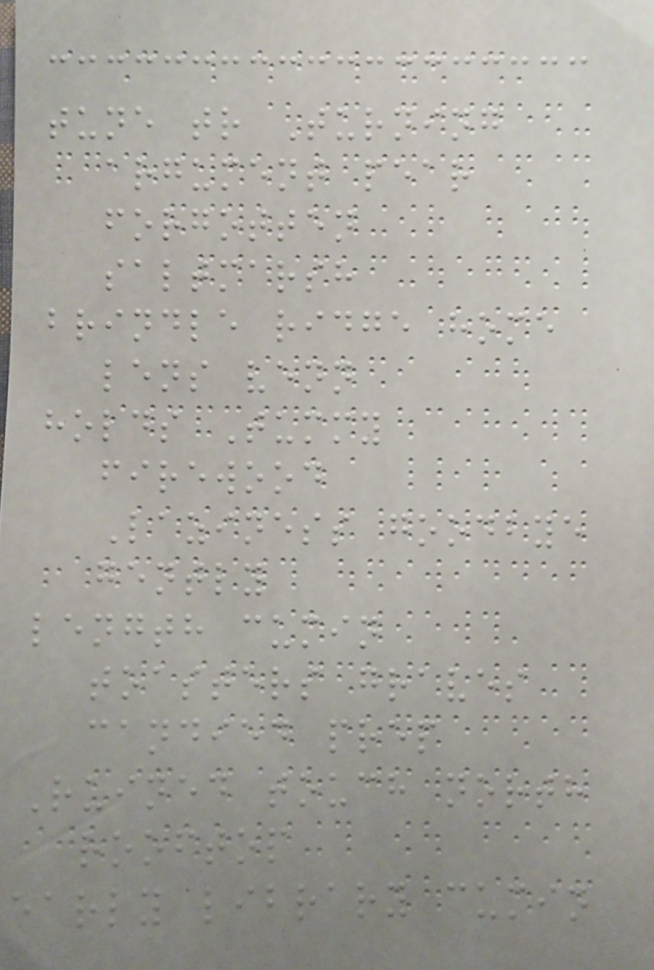tune tr Turning
argument pear
forgotten
saltmarsh
brindle ridge home
lens venn
holds Tummy
firewood
Laziness goodbye
gently
length cumin
toasters graves
candied prep
Ruined touch north
rooftop
early library cumin
